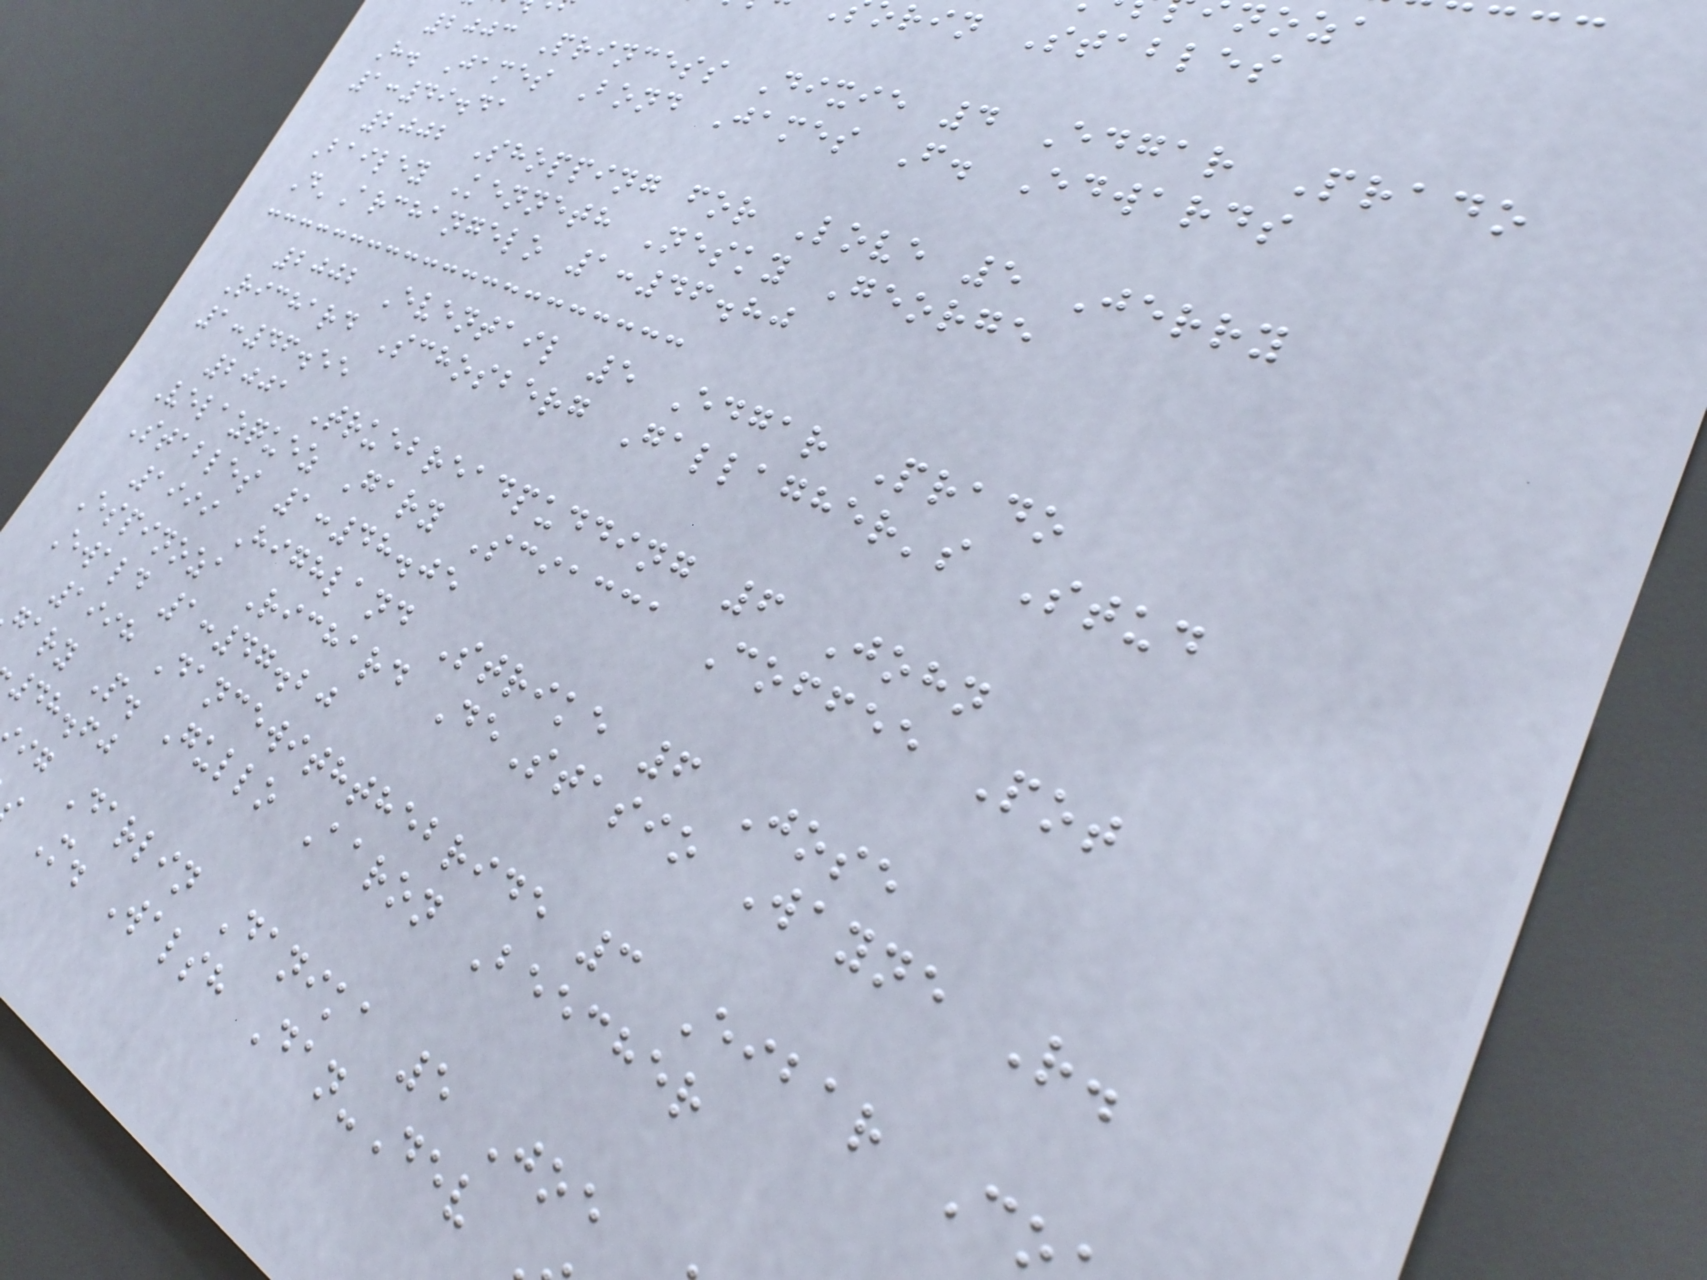rin Stables
2003 Princess Dixie 4 Edgar Prado
H. James Bond James F. Edwards
1:49.41
2002 Shopping for Love 5 Jerry
Bailey Kenneth Nesky George
D'Archangelo 1:46.80
2002 Eventail 5 Edgar Prado
Richard Schosberg Gallagher's Stud
1:46.55
2001 Truebreadpudding 6 John
Velazquez Gary Sciacca Coffee Pot
Stables 1:48.05
1999 Highland Strike 6 Jose
Espinoza Richard DeStasio Wayne R.
Ewald 1:47.20
1998 Dancewiththebride 3 Eibar Co
gary P. Gullo Aaron Beecher
48.60
ig Darlin Danika 5 Joe
M. Walsh Dan-Dev
